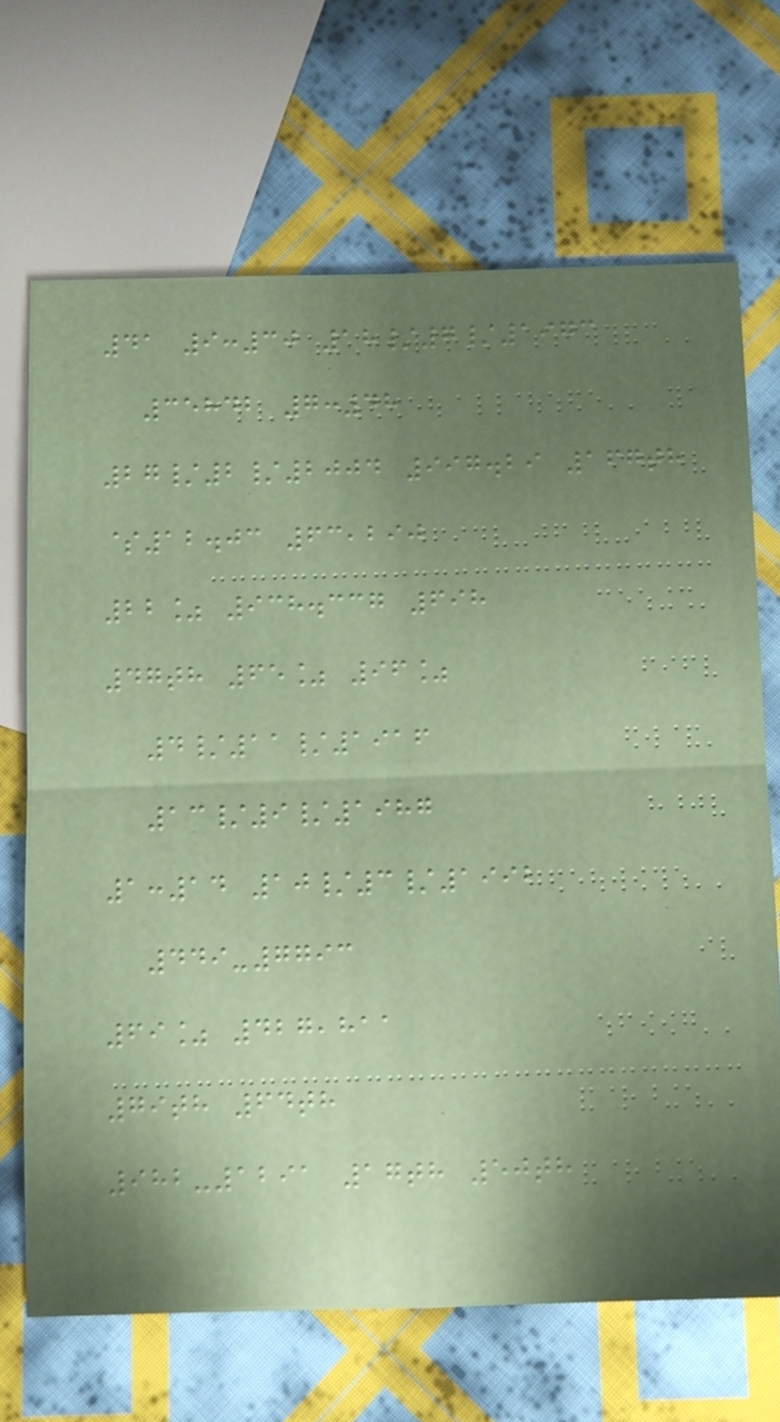41 9:30 18/7/1973
35842 7:48
27/2/2004 997.29 167th
$12.03 63,290
22% 938.337 698
47th 65% 96%
4/11/1916
13/9/1987
1:14 10/3/1992
449-7793
69% 427,811
79th 64th
982-1291 17th 50th
